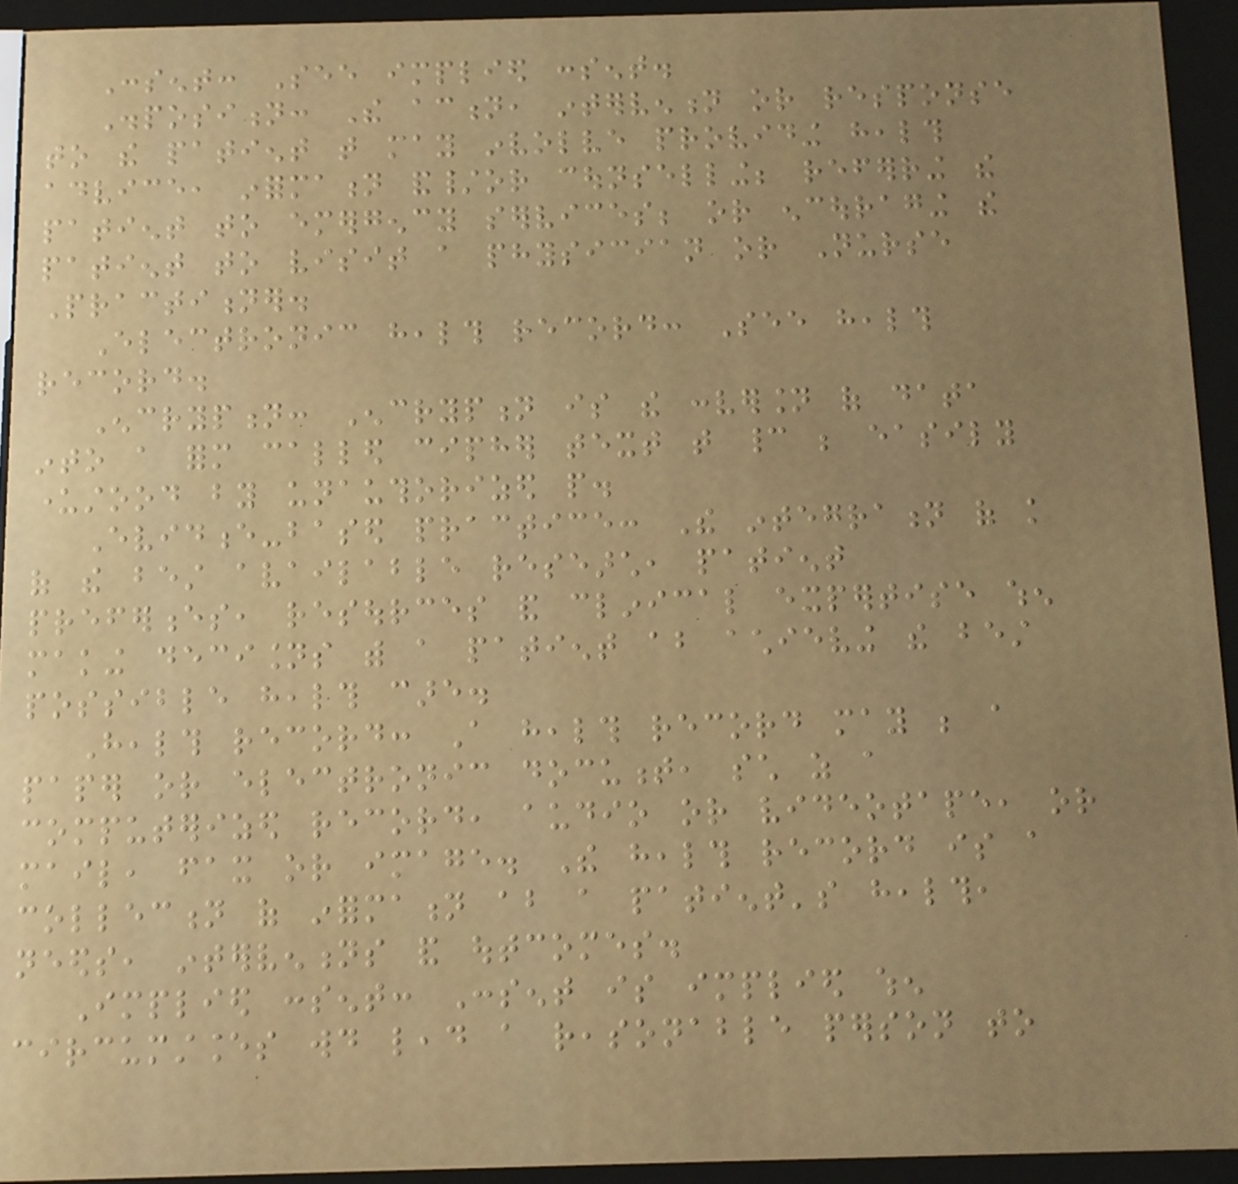Consent: See implied consent.
Disposition: The action, intervention or response
to the patient that may involve providing health
advice, information and/or counselling; referring the
patient to emergency services; or encouraging the
patient to visit a physician or Nurse
Practitioner.
Electronic health record: See health
record.
Encryption: Encryption is the conversion of data
into a form called cipher text that cannot be easily
understood by unauthorized people.
Evidence-based practice: The integration of knowledge
of the best available research, patient
preferences, resources and clinical expertise when
making decisions with a patient about achieving the best
possible health care.
Health record: A health record may be a
paper or electronic document, such as a
computerized record, audio or videotape, or
mail, fax or image. The health record is a
collection of information about a patient's health,
needs, interventions and outcomes.
Implied consent: Consent is implied when
circumstances would lead a reasonable person to
